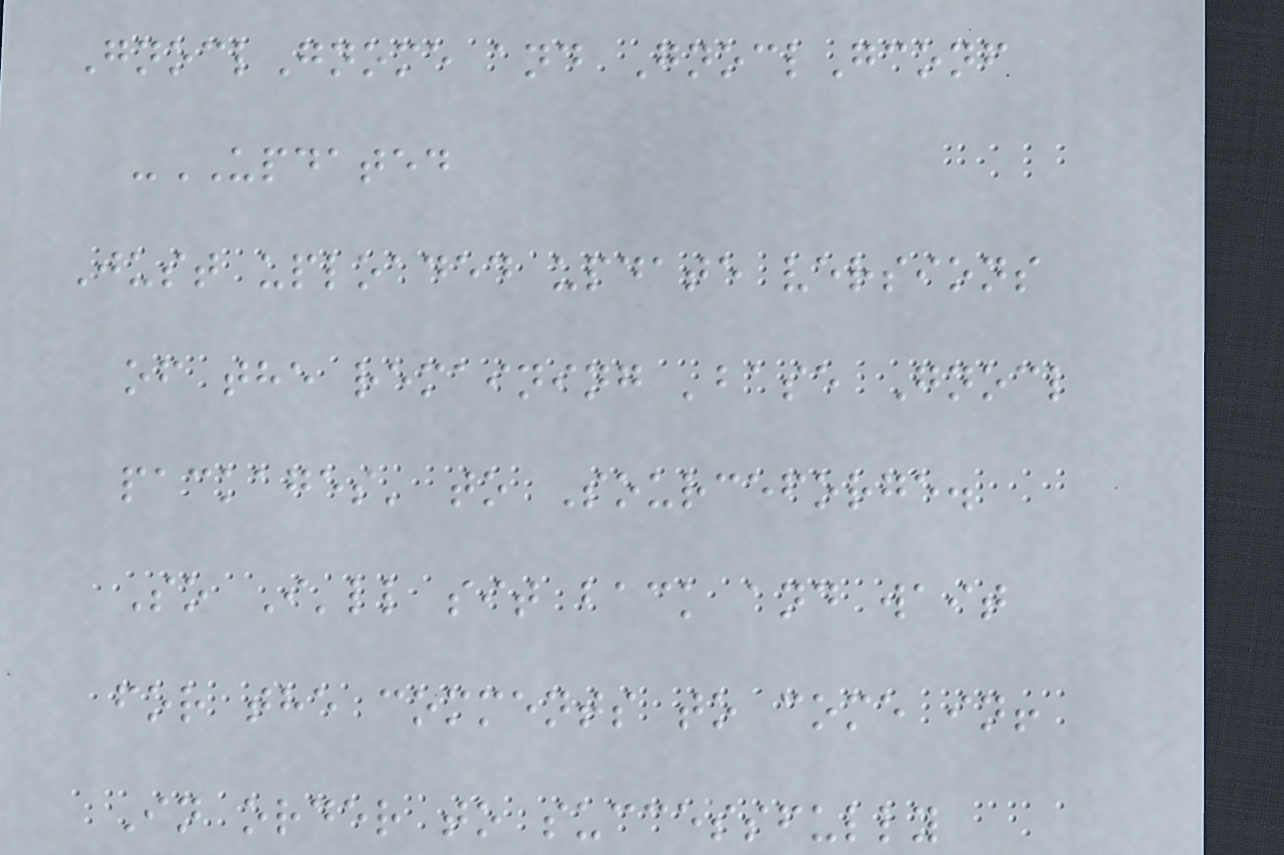GnoclGnome and GnoclGconf
-UPDATED
Just uploaded update versions
of the remaining 'base Gnocl
packages' to Sourceforge.
So I'll sit back and wait
for the comments to come in!
In order to successfully
